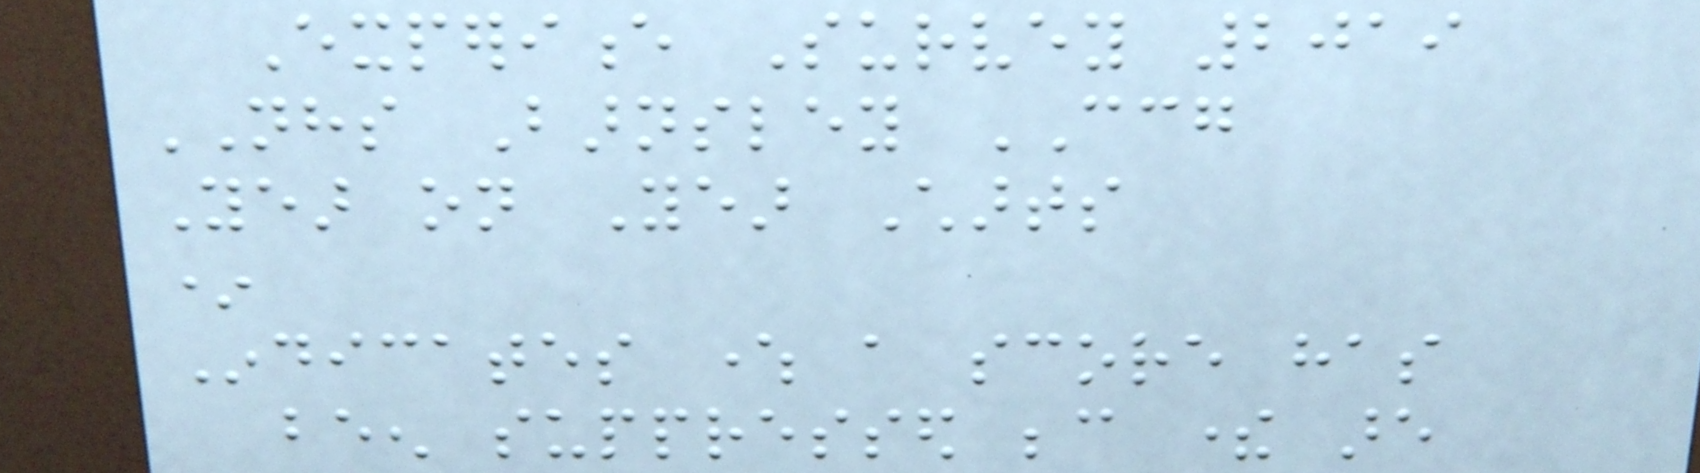Experience Survey 2019
NHS Barnsley CCG
Year on Year Charts
*
Indicates where a score has
been suppressed because there are
